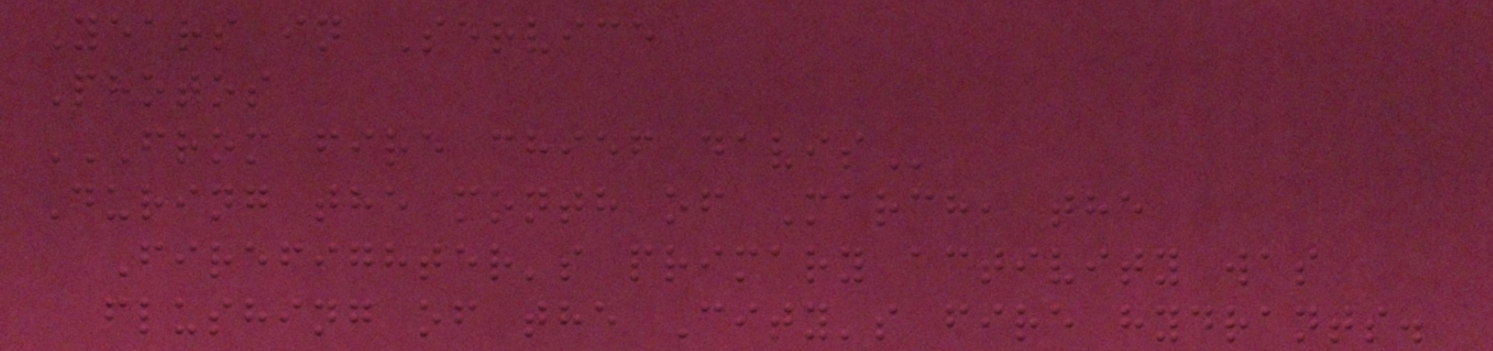Years in Service
Photos
FROM FIRE CHIEF DAVIS
During the month of March, the
Firefighter's primary activity was
flushing of the City's fire hydrants.
